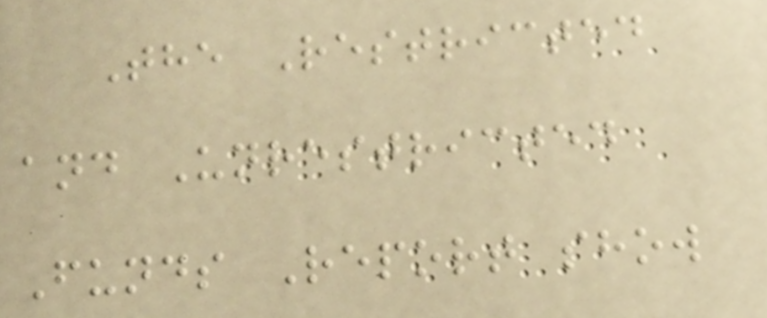The Restricted
and Unrestricted
Funds Report show
